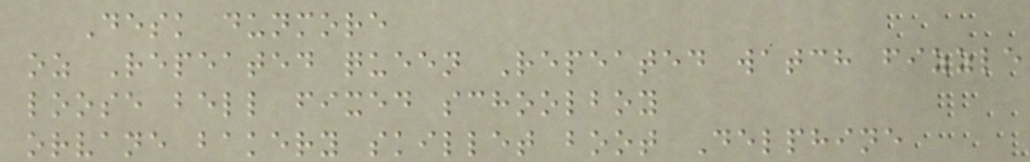Desk dunmore
oz Repeated queen Repeated watch fizzle
loose bell fixed schoolboy
orvane bakery skillet boot Delphine
